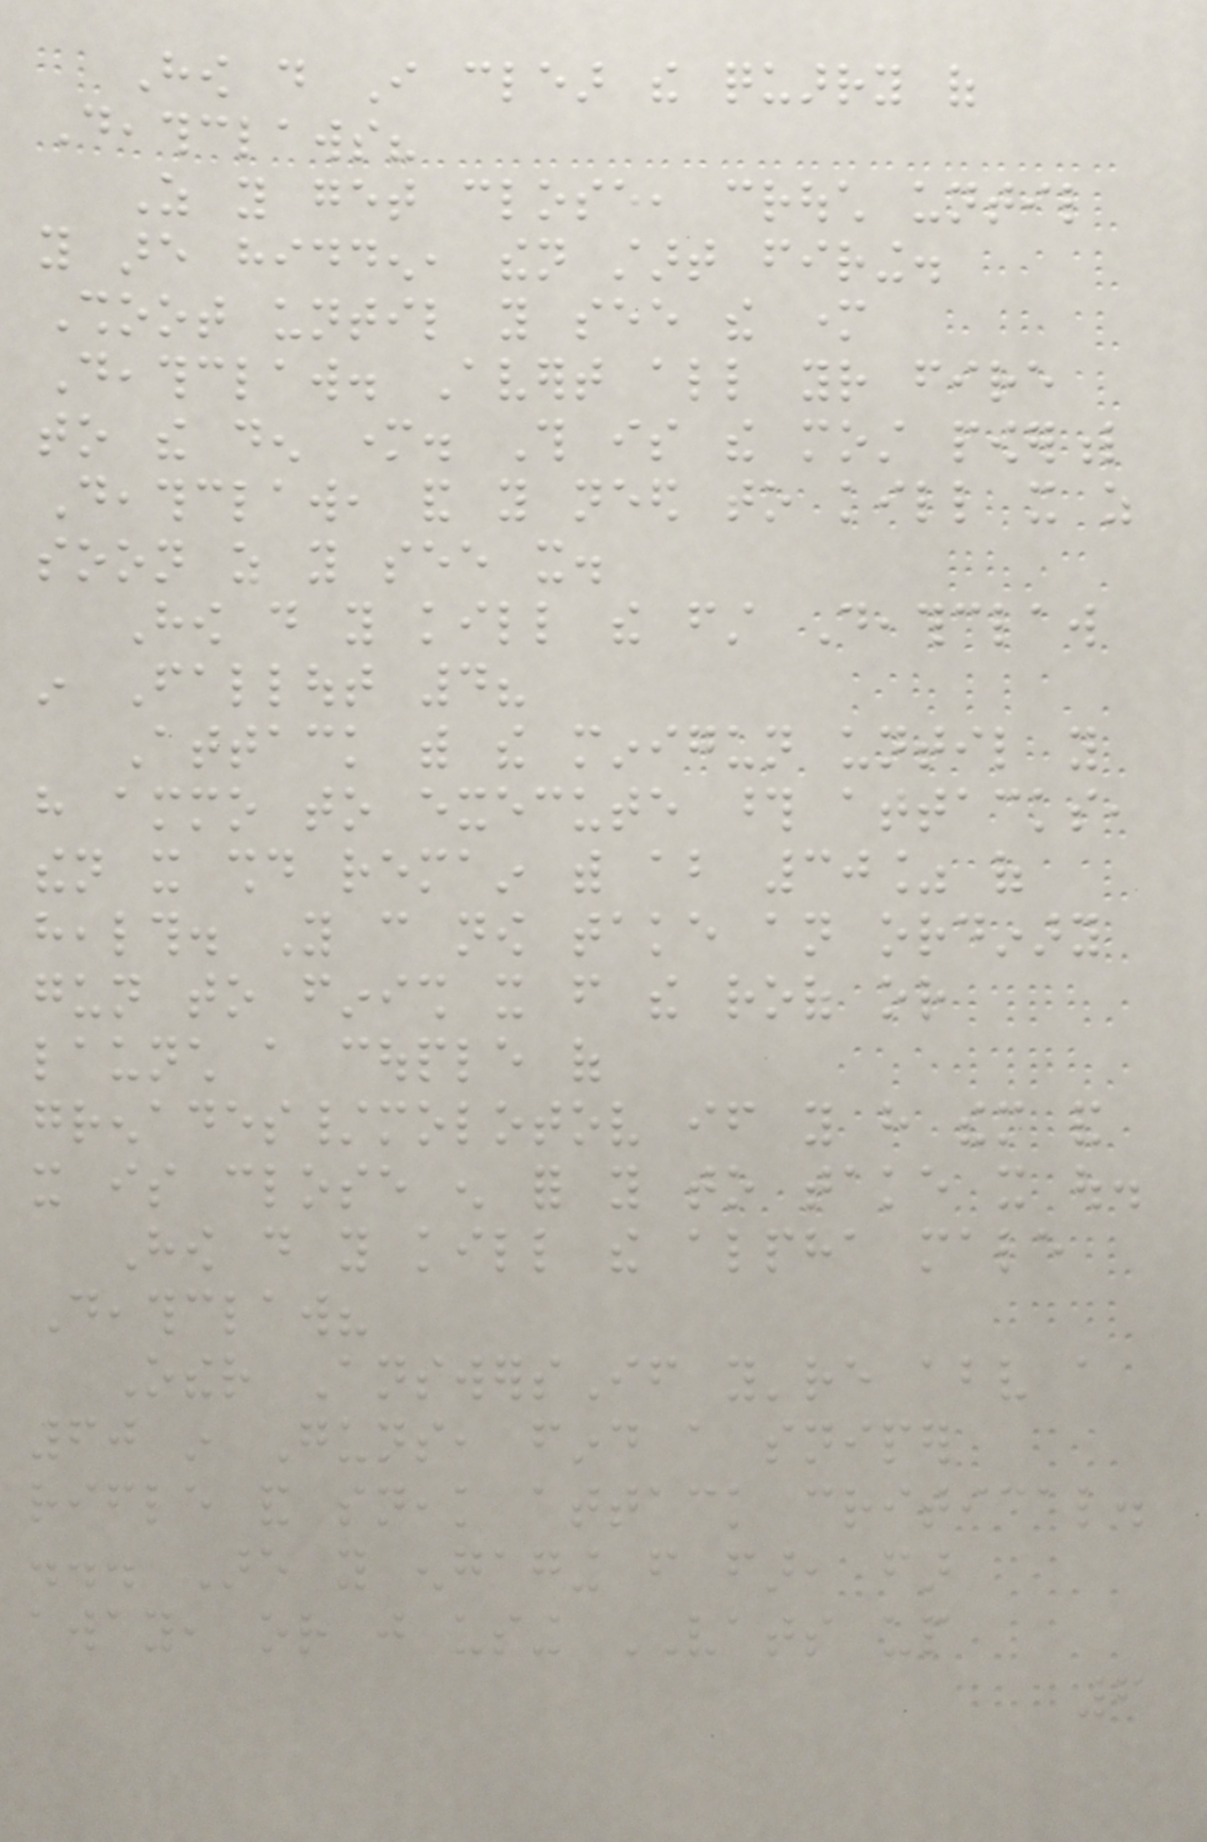How do I clear the quarry of
Deathclaws?
As you get close, crouch until
you are hidden, then start firing.
Shoot until you see the mother
Deathclaw. Avert all your fire
to the den mother. This is the most powerful
Deathclaw, and you need to kill it as
soon as you see it.
How do you kill the first Deathclaw
in Fallout 4?
Attack with the minigun until you
have ammo to execute those attacks,
then it should remain with about 30% of
health. You can now take an ordinary
gun to finish it from the roof or
launch a couple of
grenades/molotov if you have them and
it is close enough for you to take it out.
How do you kill the alpha male
Deathclaw?
Other AnswersIf you're above a
60 in Guns, find a sniper
rifle and sneak attack critical.
... Are you engaging from far, far
away, or just using VATS up
6
